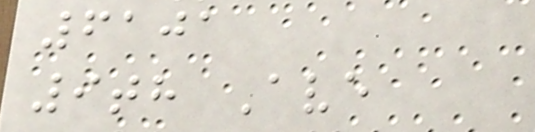6101
9th Ave
